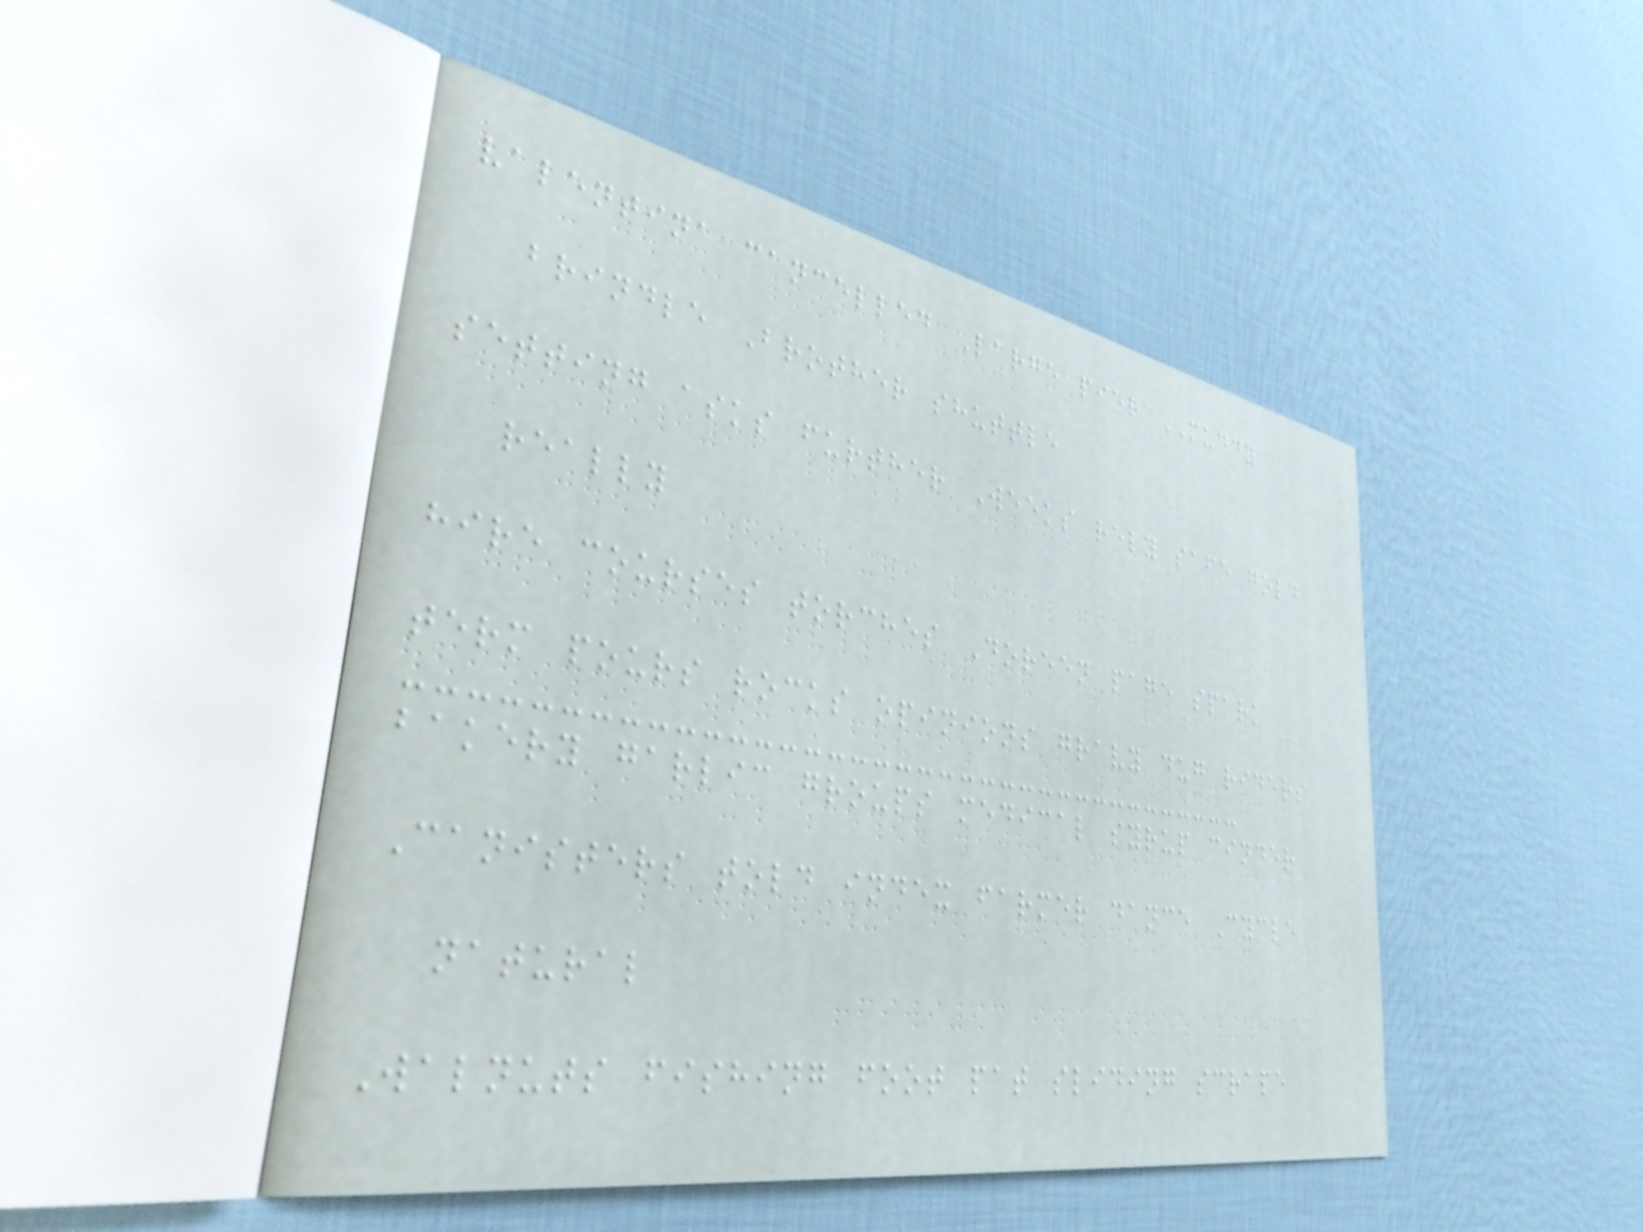valentina cancelled Large pier MUDDY
brindle Brother shuttle
setting asks further Weeks rely safe gold
really
hire courses torches Doreen page spark
term pours rocks opinions gravy dug riders
bakery garlic groups medical syrup cinder
Canisters told index farmer dance Cycle
natural
Walnuts fishing foot pat sliding scrape
